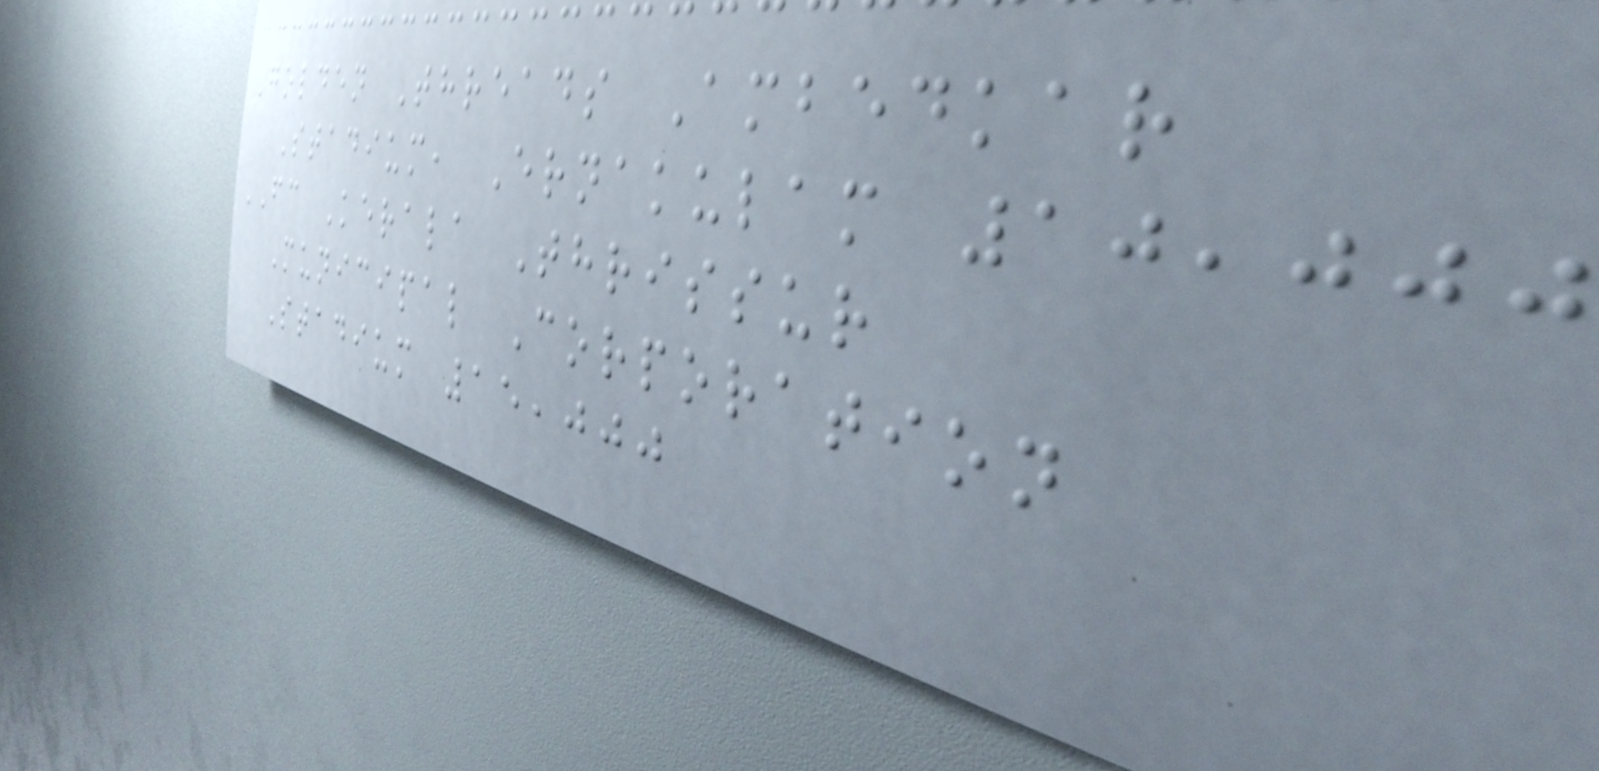Golden Threads Ambedkar
Stadium, Ernakulam 10,000
FC Kerala Thrissur
Municipal Corporation
Stadium 15,000
